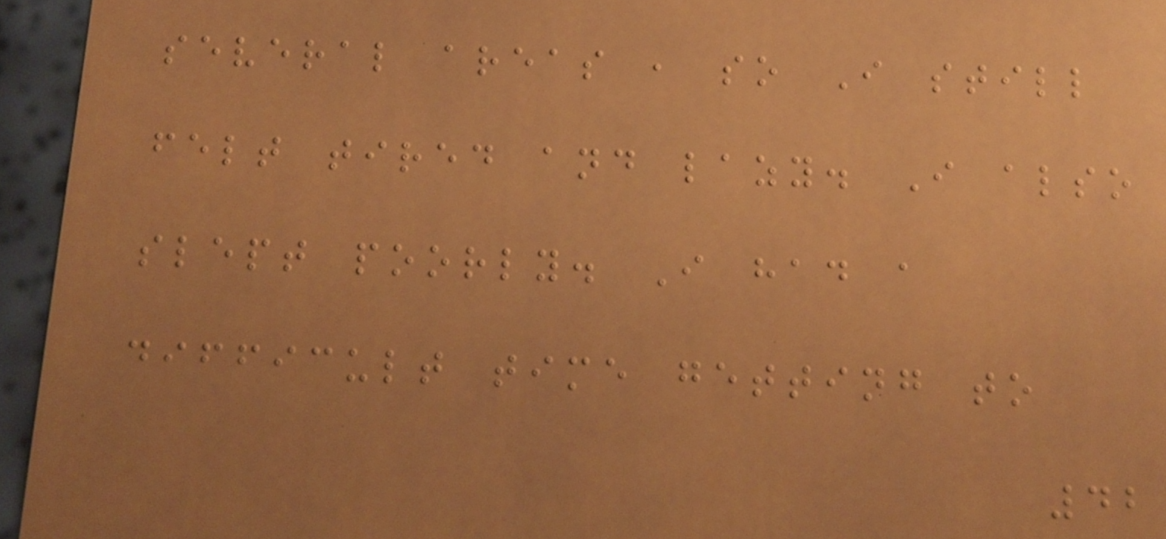several areas , so I still
felt tired and lazy. I also
slept poorly. I had a
difficult time getting to
42
